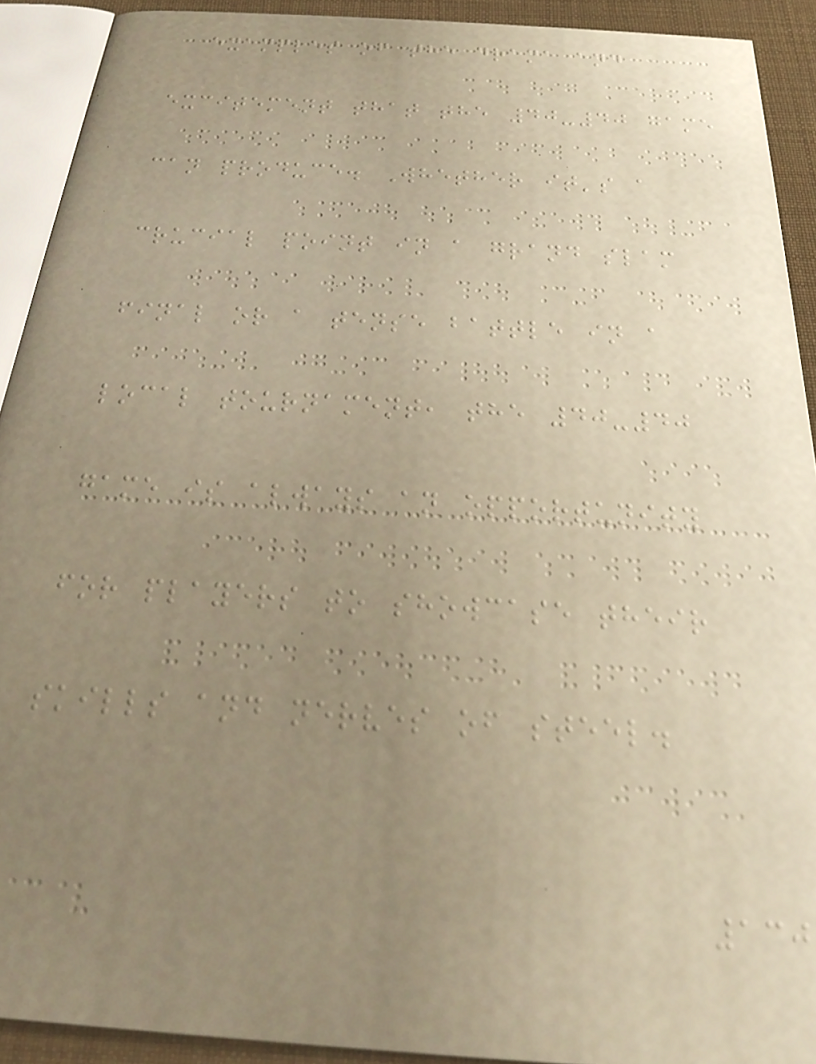examples of the drama and
excitement that the 40-40 game
can produce. Whether it's a
crucial point in a grand slam
final or a tense battle in a
local tournament, the 40-40
game is always an opportunity
for players to showcase their
skills and nerves of steel.
130
